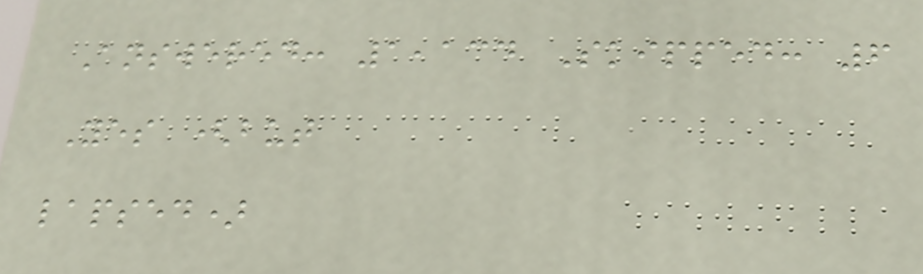Answered: 1,134 Skipped: 6
Yes (but
lapsed)
